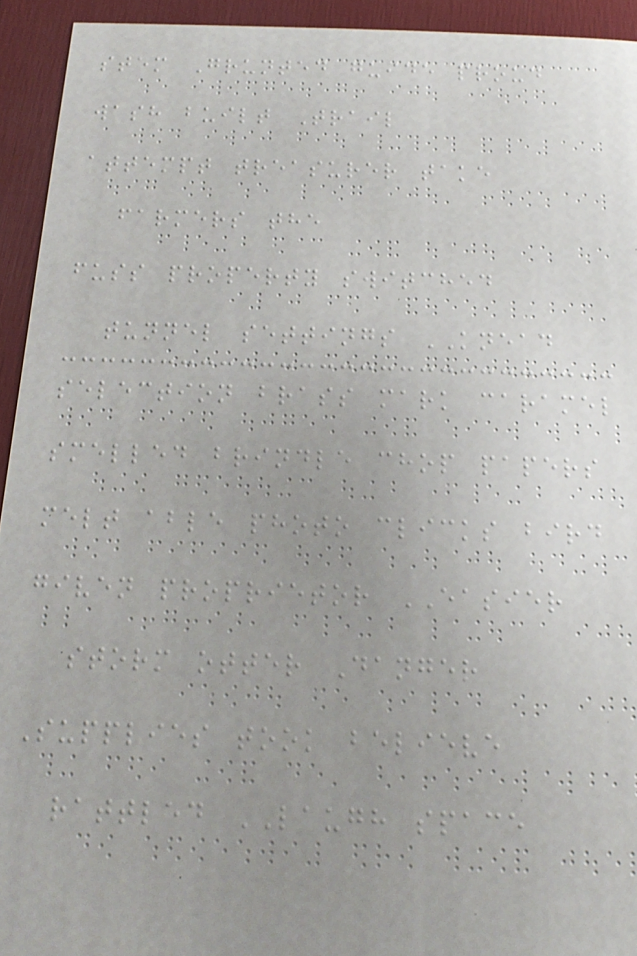stem Grunted guide proud
wash built Trail
attempt treasurer take
farmers the
fuss property switched
tunnel settings KNEAD
selection brass mark caramel
smelled brindle chop papers
melt able photo clicks bird
given proprietor EASIER
storm otter Danger
Supplies took believe
rattled LAUGH space
